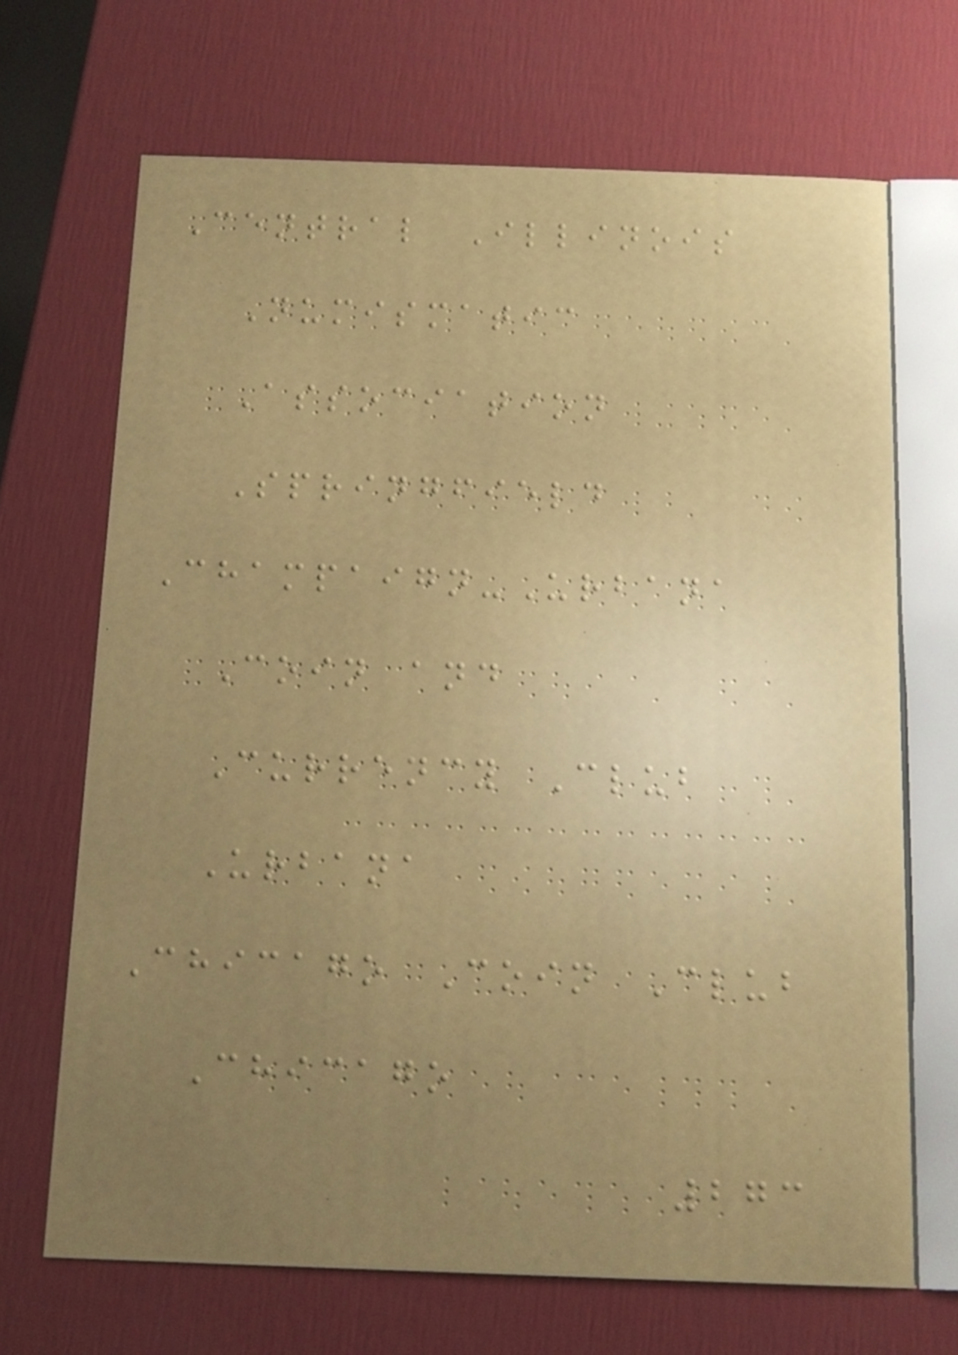Central Illinois
Numismatic
Association
Springfield
Champaign-Urbana
Coin and
Currency Club
Urbana
Chicago Coin Club
Chicago
273
